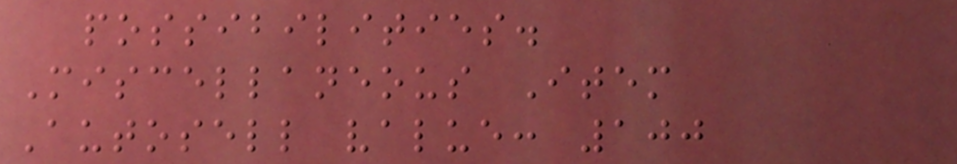possibilities.
Miscellaneous Item
Autosell value: 100
